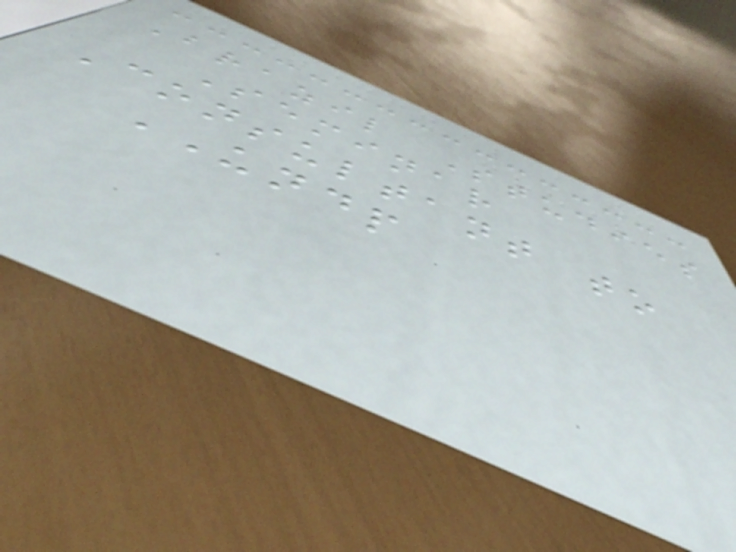Brazil Studies
Seminar
Consultant to
UNDP
